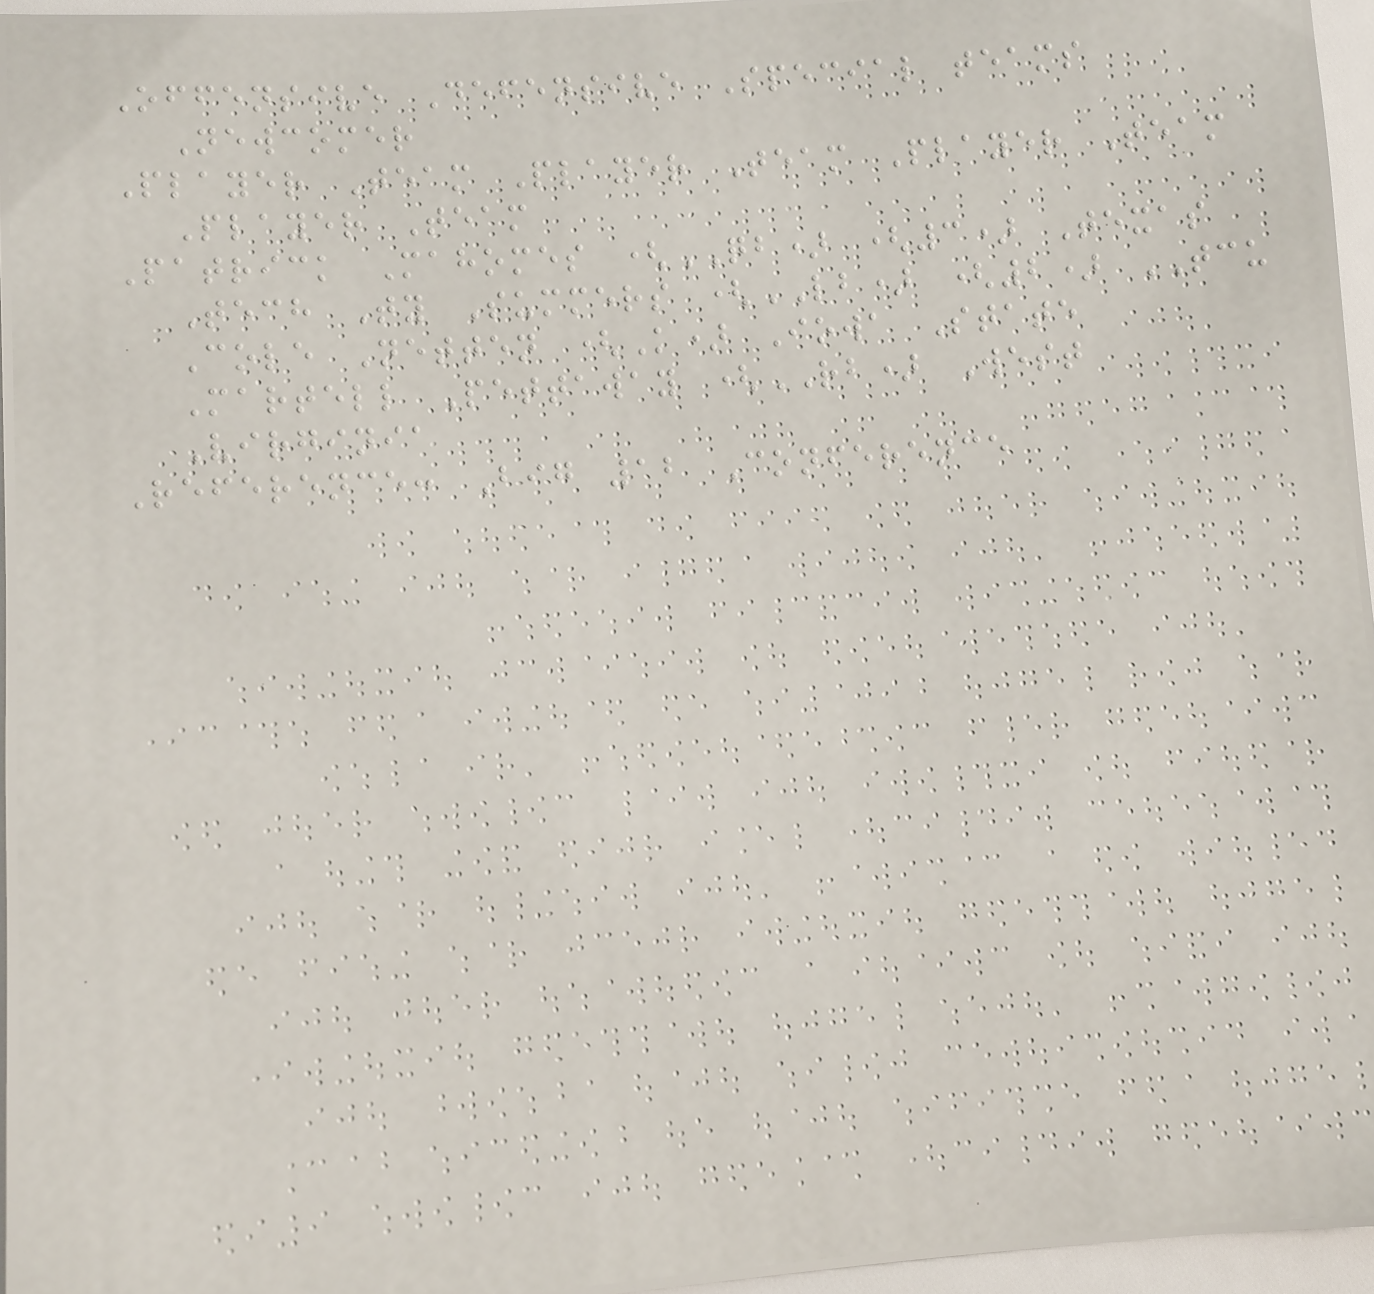Offensive Defensive Special teams
Newcomer
Player Team Player Team Player Team
Player Team
Patrick Mahomes (QB) (3) Texas
Tech Ty Summers (LB) (2) TCU
Cole Netten (K) Iowa State
Martell Pettaway (RB) West
Virginia
Reference: Big 12 Conference
